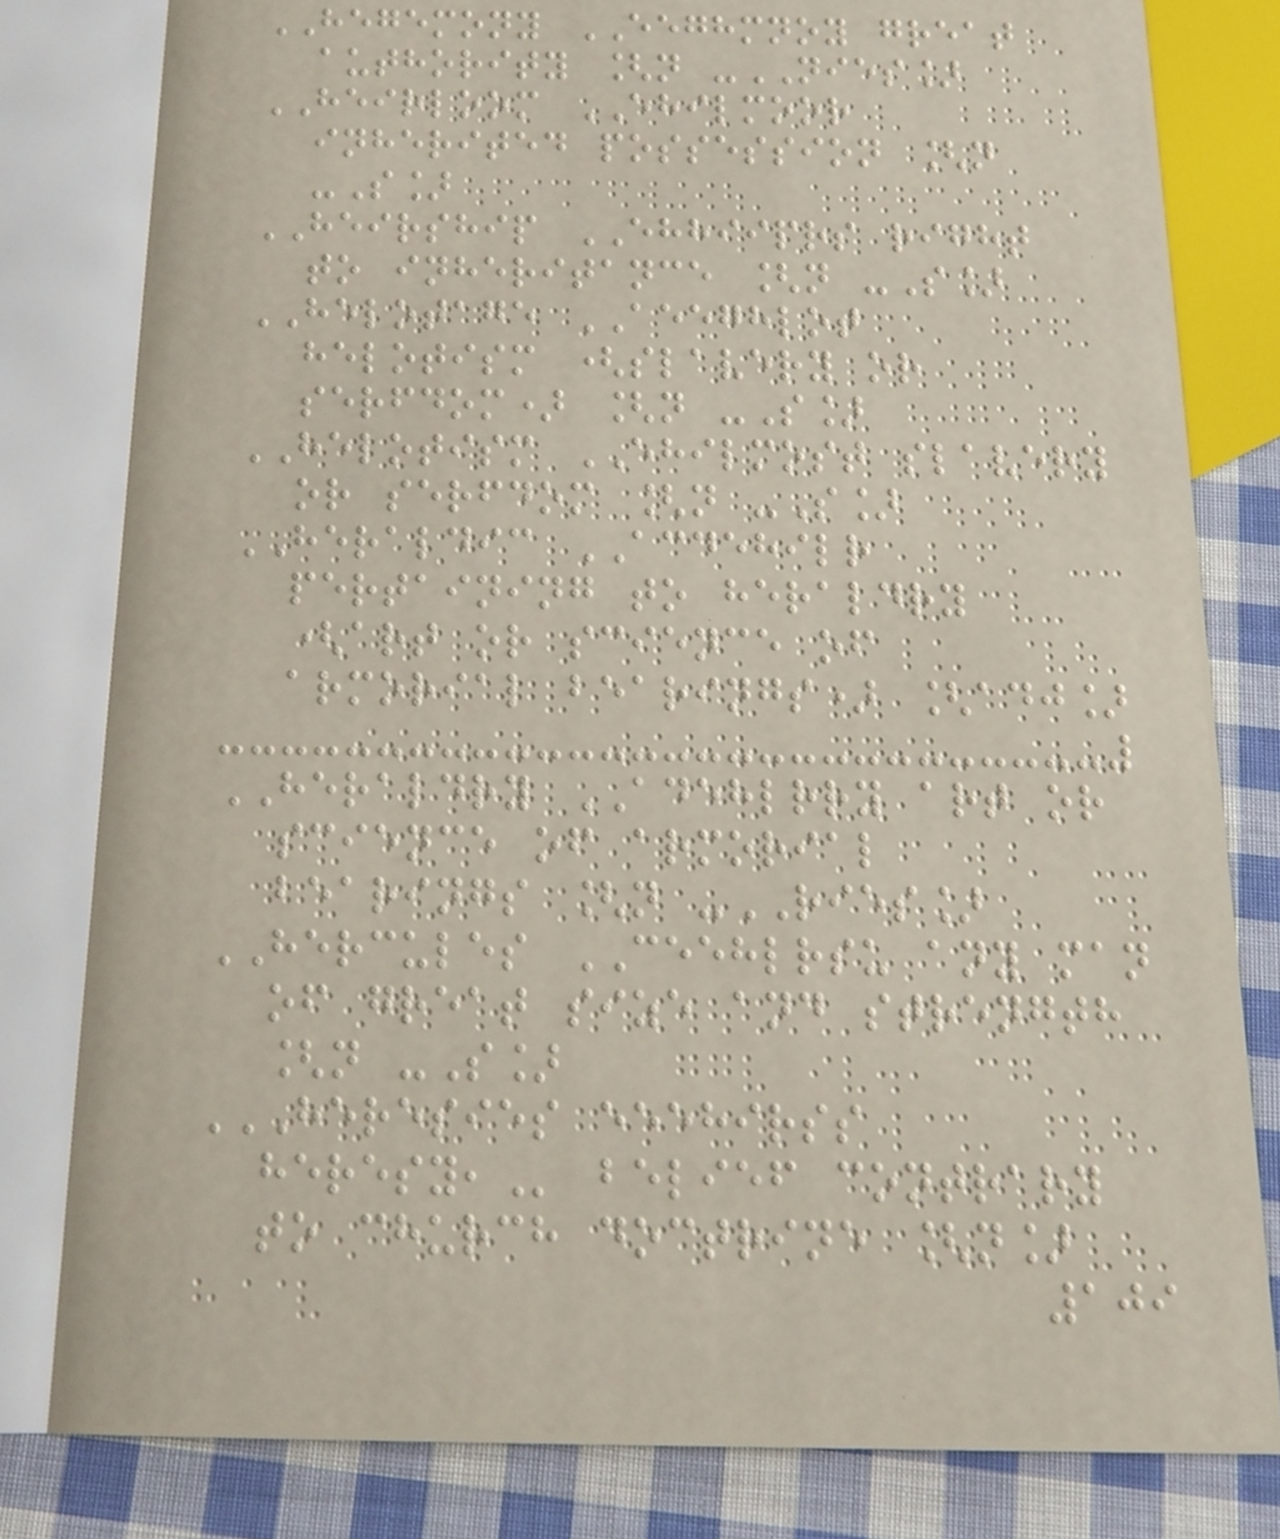HEGEMONY EEGHMNOY great
authority [n -NIES]
HEIRLOOM EHILMOOR
inherited possession [n
-S]
HEIRSHIP EHHIIPRS right
to inheritance [n -S]
HELOTAGE AEEGHLOT
helotism (slavery or
serfdom) [n -S]
HELOTISM EHILMOST slavery
or serfdom [n -S]
HERALDIC ACDEHILR
pertaining to heraldry
(art or science of
armorial bearings) [adj]
HERALDRY ADEHLRRY art or
science of armorial
bearings [n -RIES]
HERCULES CEEHLRSU any man
of great size and strength
[n -S]
HERESIES EEEHIRSS
HERESY, belief contrary
to church doctrine [n]
109
